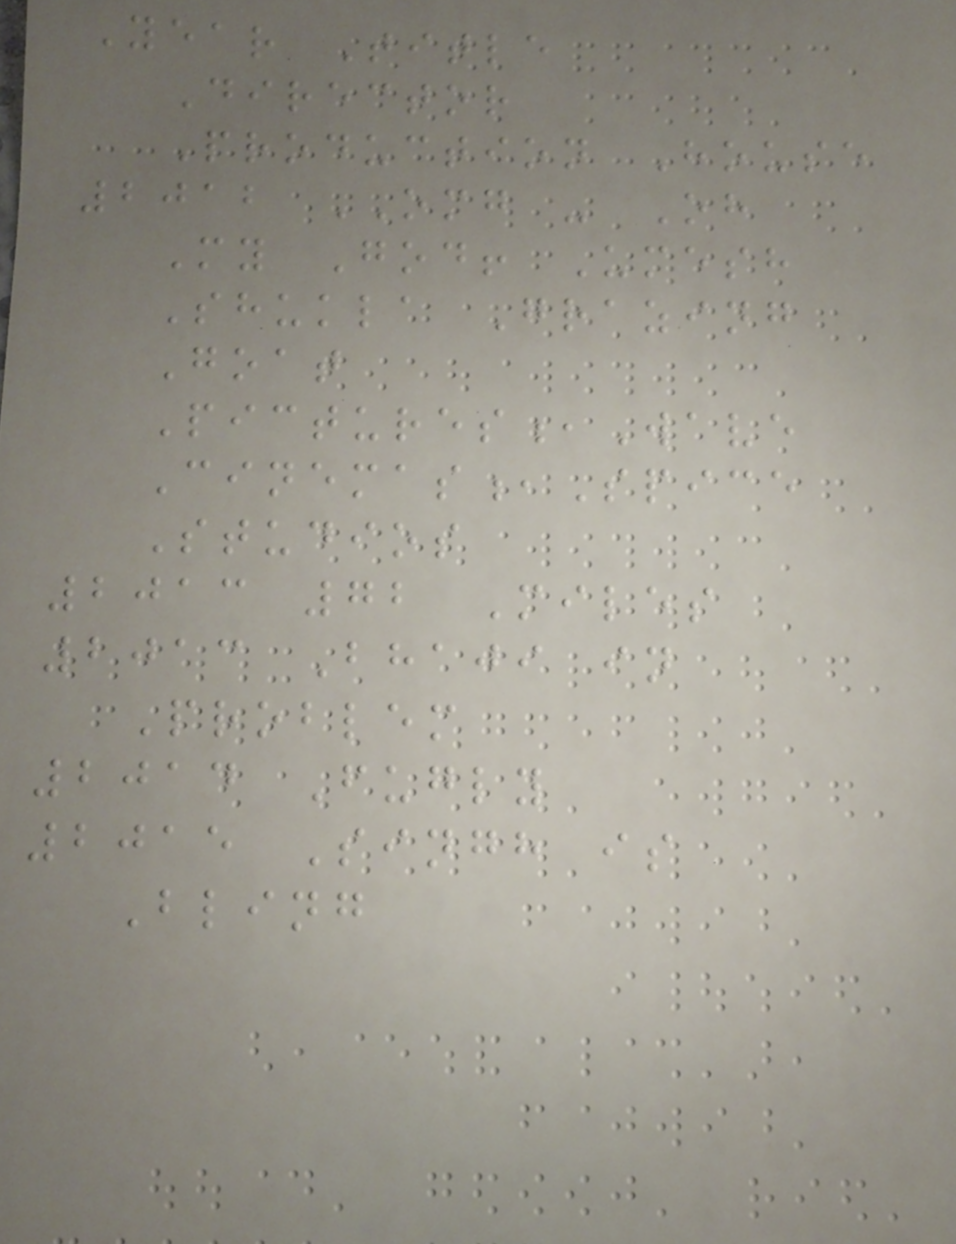Year Title
Director
Production House
2012 OMG - Oh
My God! Umesh
Shukla Grazing
Goat
Pictures,Wave
Cinemas,Spice
Studios
2013 72 Miles
2013 Bhaji in
Problem
2014 Fugly
2015 Singh is
Bling
